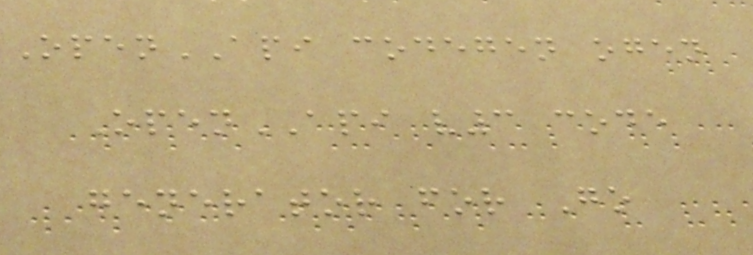OpenAPI codegen ogen
OpenAPI v3 code
generator for Go
